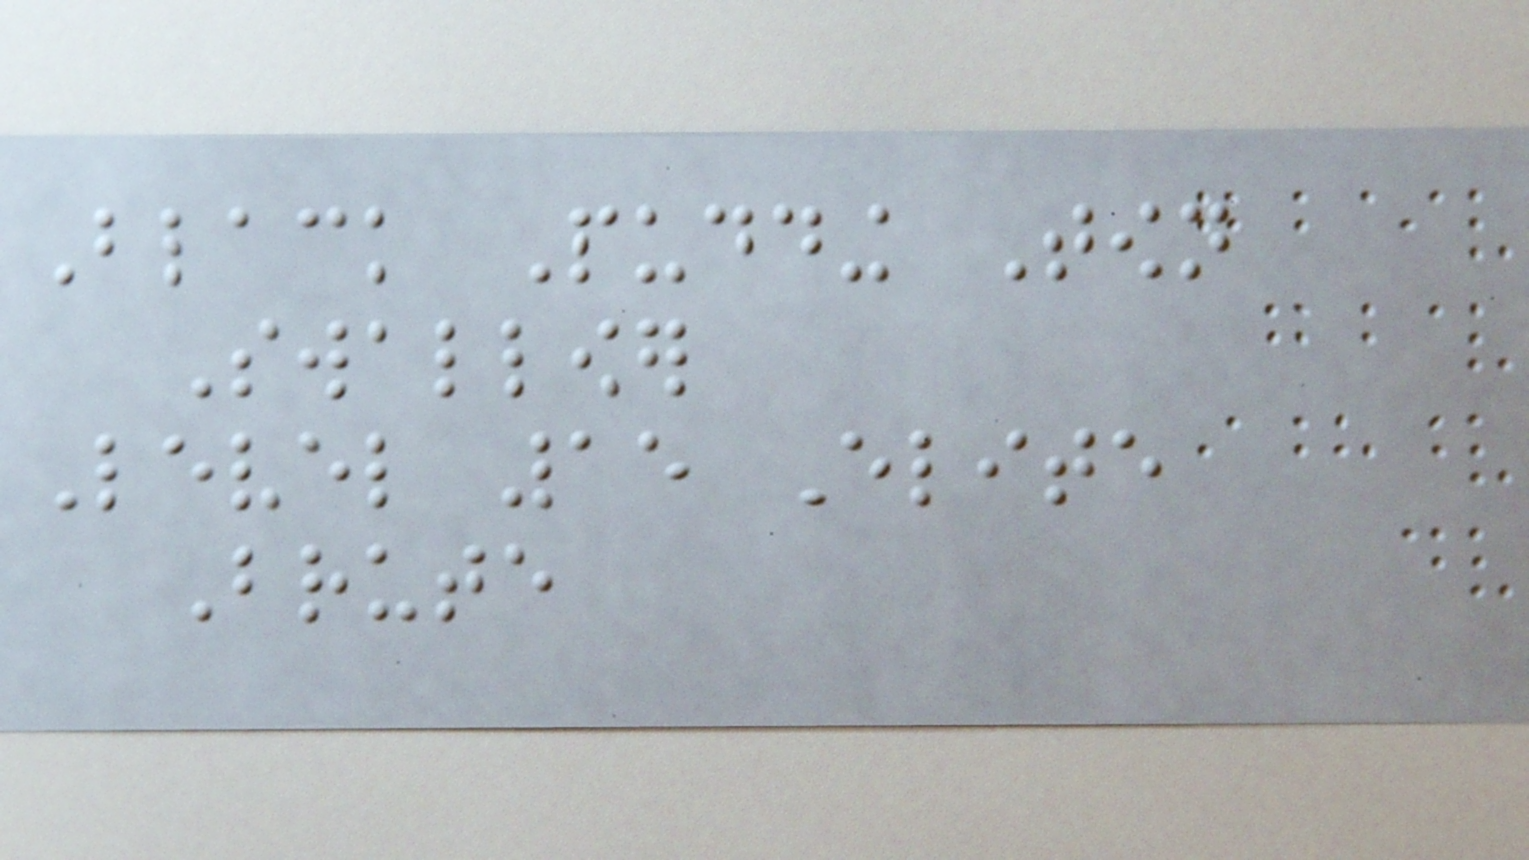Black Pudding Town
Swallower
Level 15 Elite
Brute
